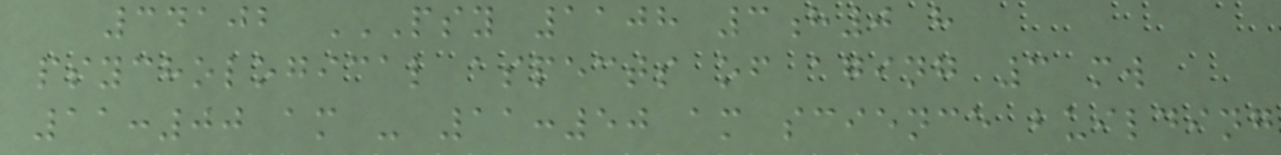34102 PSY 1108 3H0 H
PSYCHOLOGICAL ASPECTS OF AGING 3 MW
11:00 AM - 11:50 AM SCIENCE BUILDING
